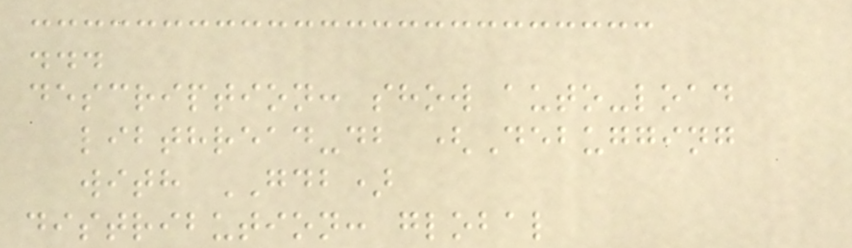...
description: show auto-load
libthread-db (Debugging
with GDB)
distribution: global
